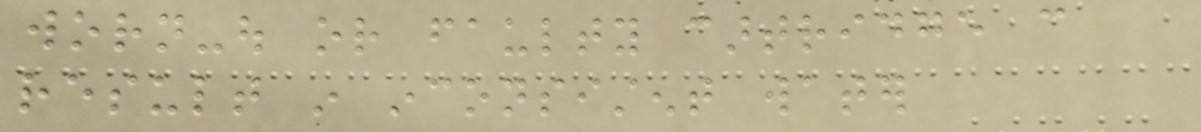worn-out or faulty cartridge can
result in inconsistent water
